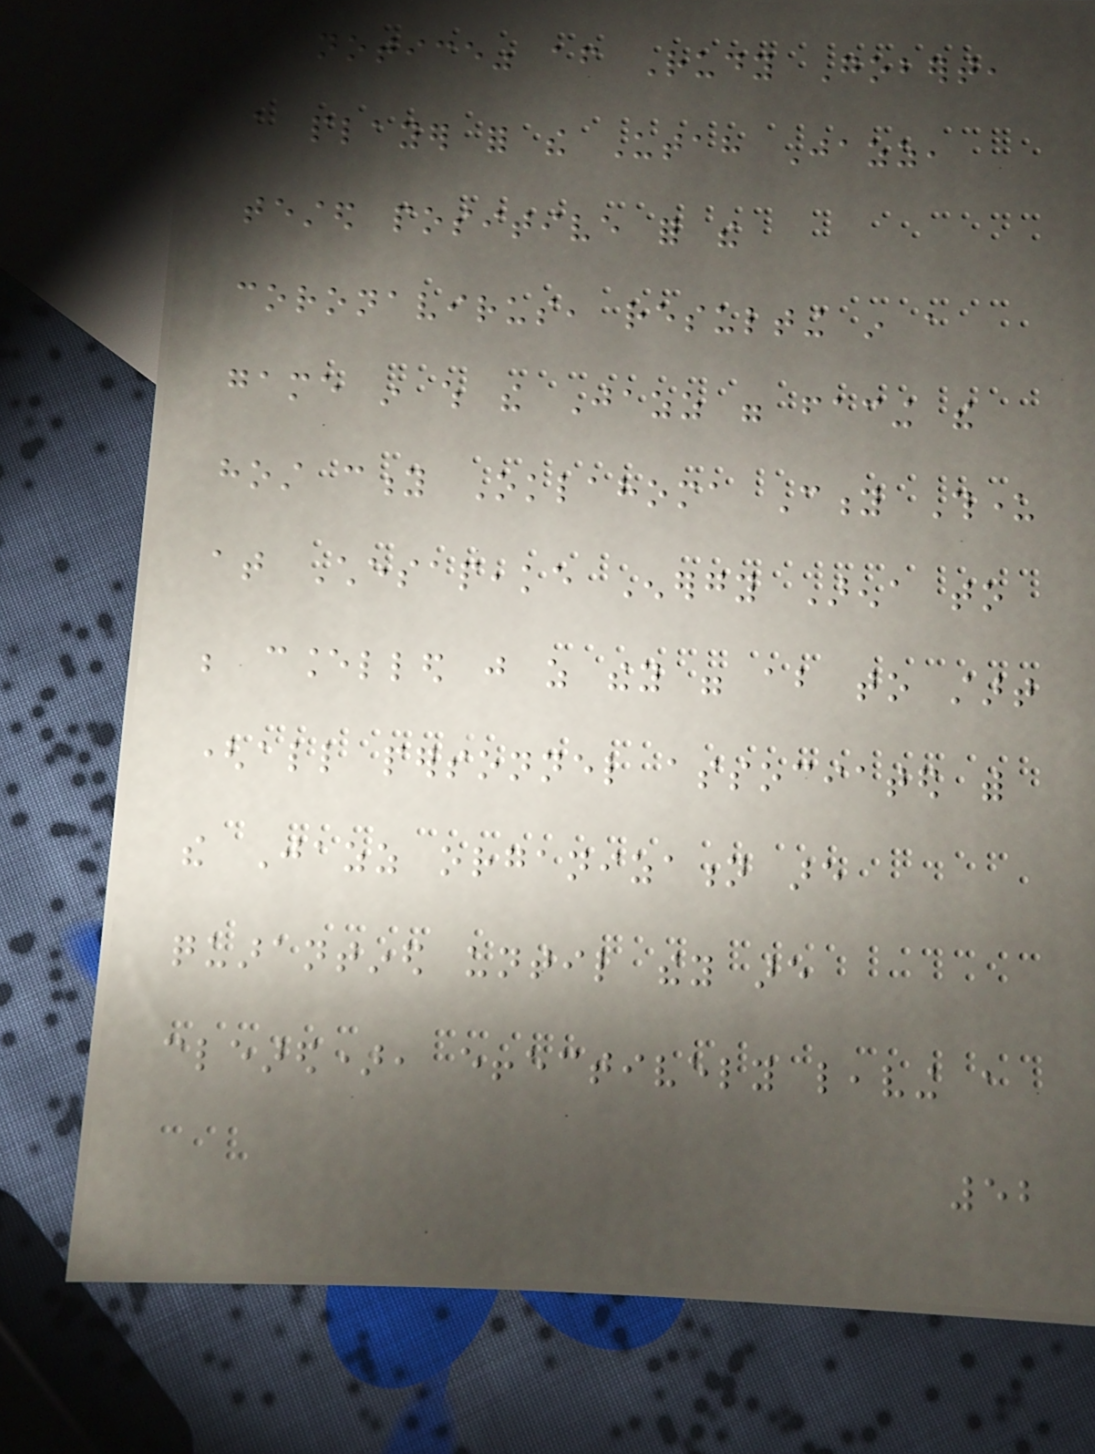notice" after Rudy Gobert,
a player for the Utah Jazz,
tested positive for the
coronavirus, resulting in a
game in which the Jazz were facing the
host city Oklahoma City Thunder
at Chesapeake Energy Arena to
be cancelled just as they were about to start
(all personnel associated with
the Jazz organization are
quarantined until they are
cleared), effectively leaving a
52
